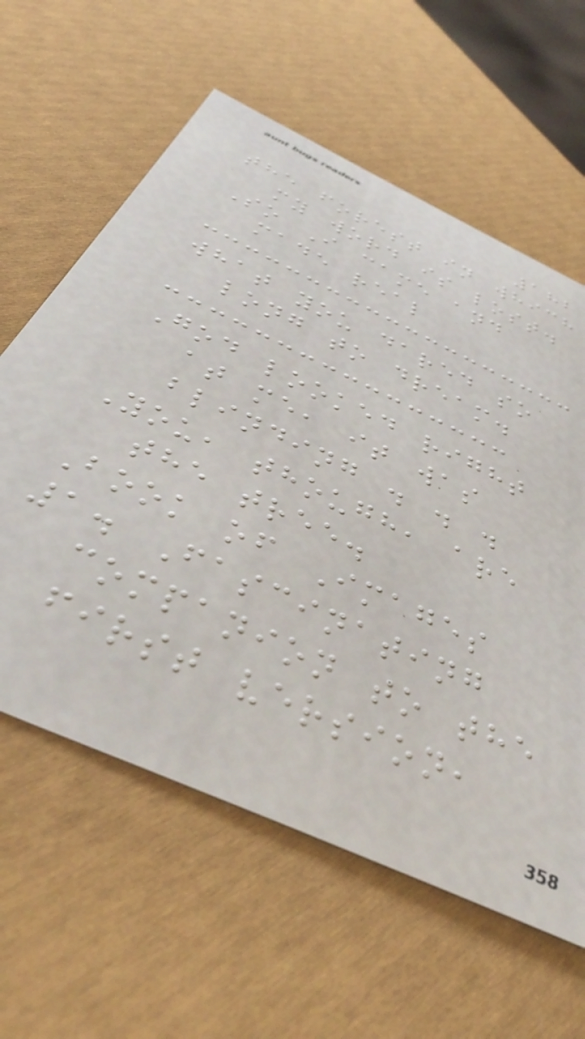182
the forest in which
my word is lost.
So I came and
made real
what you dared so
long to dream.
God looked right
at me, it was
blinding . . .
You, though, are
the tree.
Book of Images
1. Fascinating
companion to the
first version,
